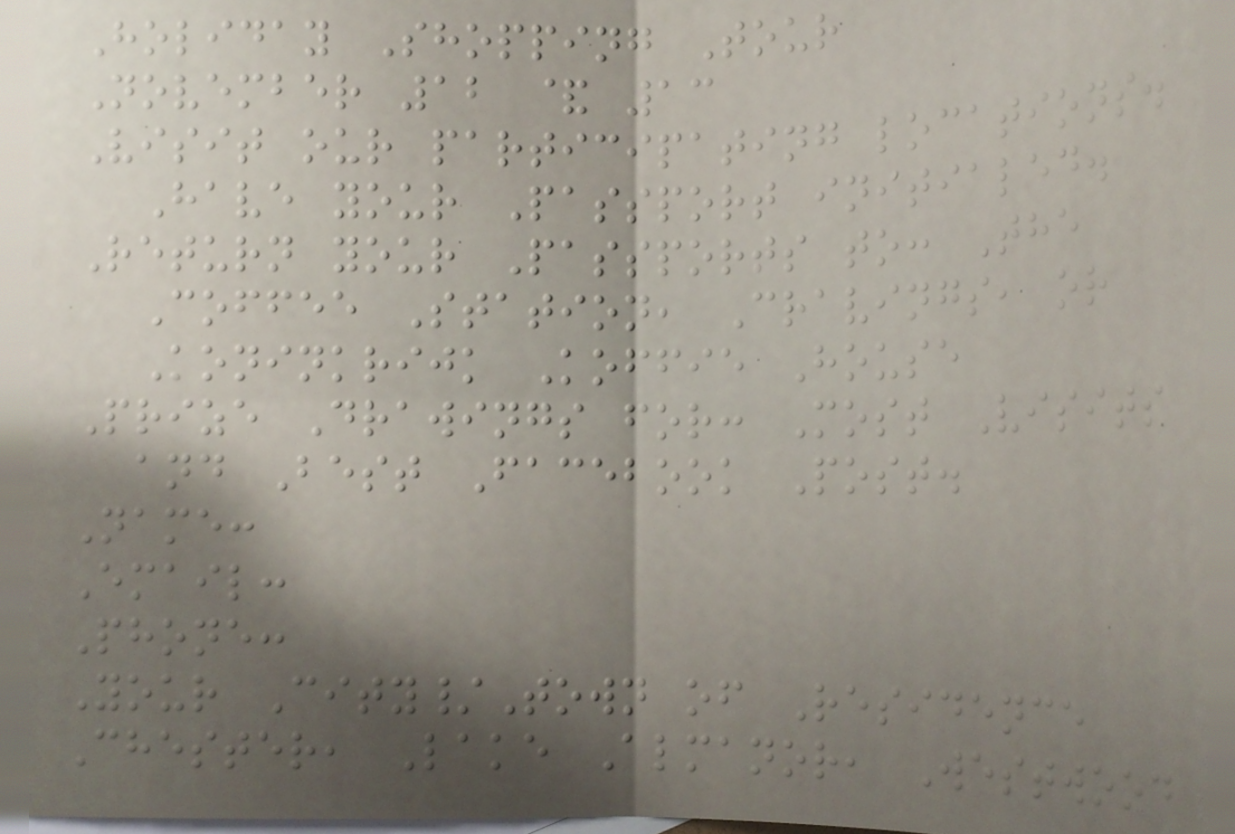Holiday Shopping Tour
November 12 & 13
Visit our participating locations.
Have your Passport initialed.
Return your Passports to: The
Coffee Station, Cravings, or
Koninkrijk Koffie House
Prize Drawings for: Most Visits
and Best Facebook Post.
Name:
Email:
Phone:
Your City/Town of Residence
Chester, Lake Almanor, Westwood
